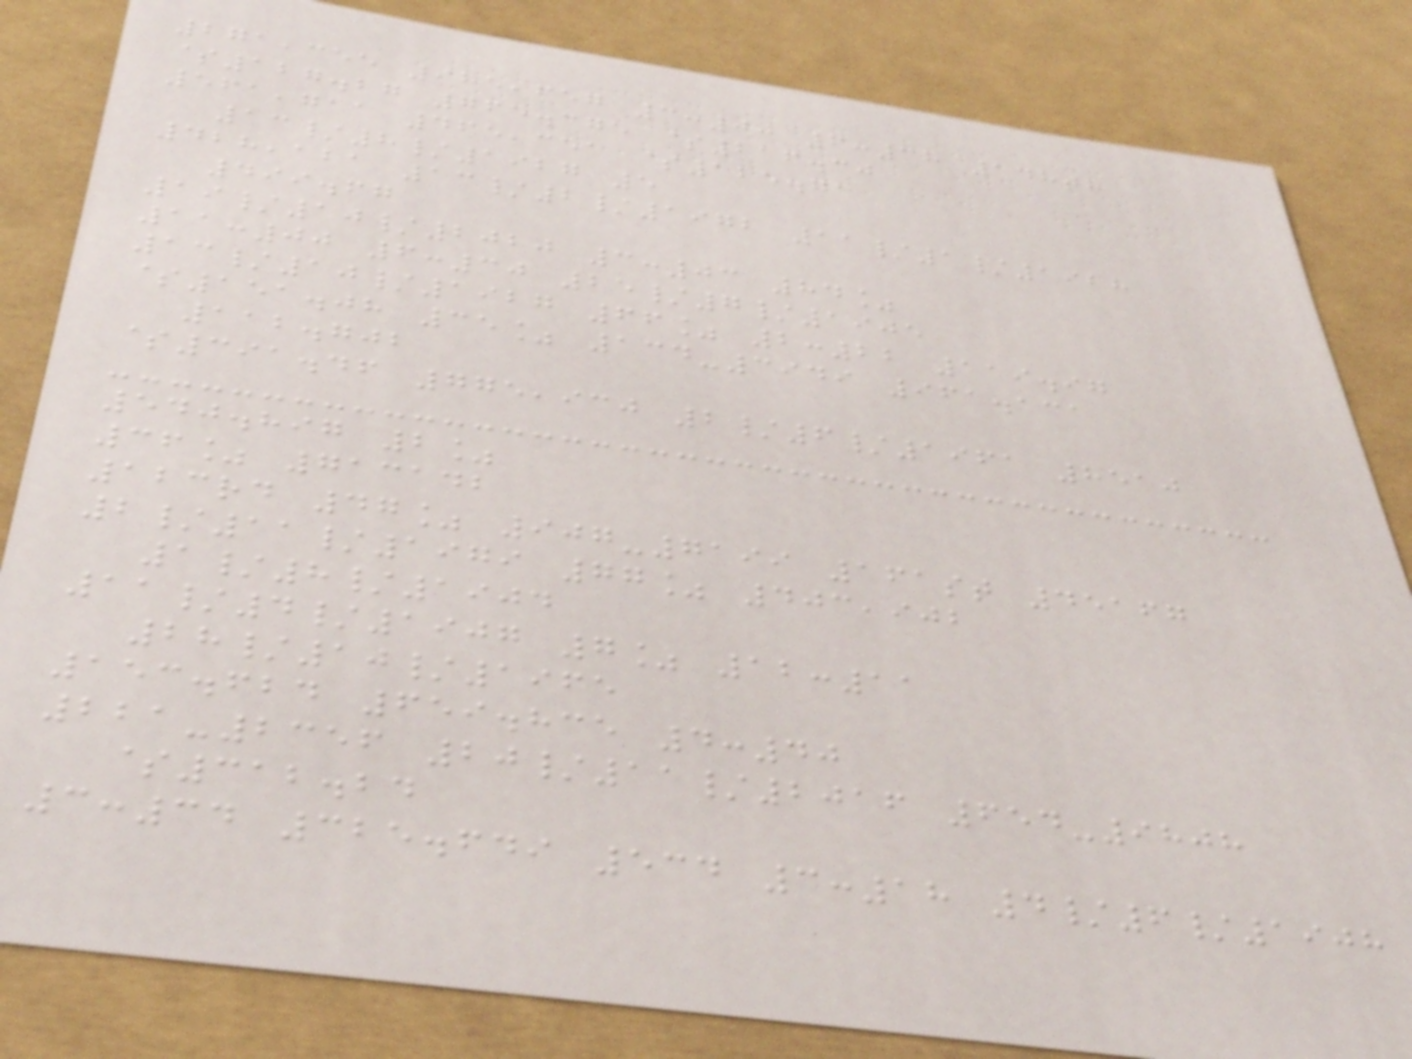271,355 985,657 3:00 6:38 148th
$127.27 765.375 $216.30
561,711 465,351 $125.71
13/8/1927 5
428,121 13/2/1972 11/1/1928
499.67
19/10/2020 3:03 84%
11:00 6:30 25/7/1905
13/10/1927 66% 2:22 119.97
$151.08 35% 134-3949 961.131
112.702
$391.46 775,930 2/6/1961 8510
540.897 2%
36% 713142
123rd 47% 907-7199 161st 45167
2/11/1979 77% 403,902
1/8/1904
11/4/1907 7% 12:11
28/10/1965
153.624 659.835 4:40
221-2356 20/11/2016 654-9808
$312.24
3:34 325.649 534 3:18 4/6/1908
